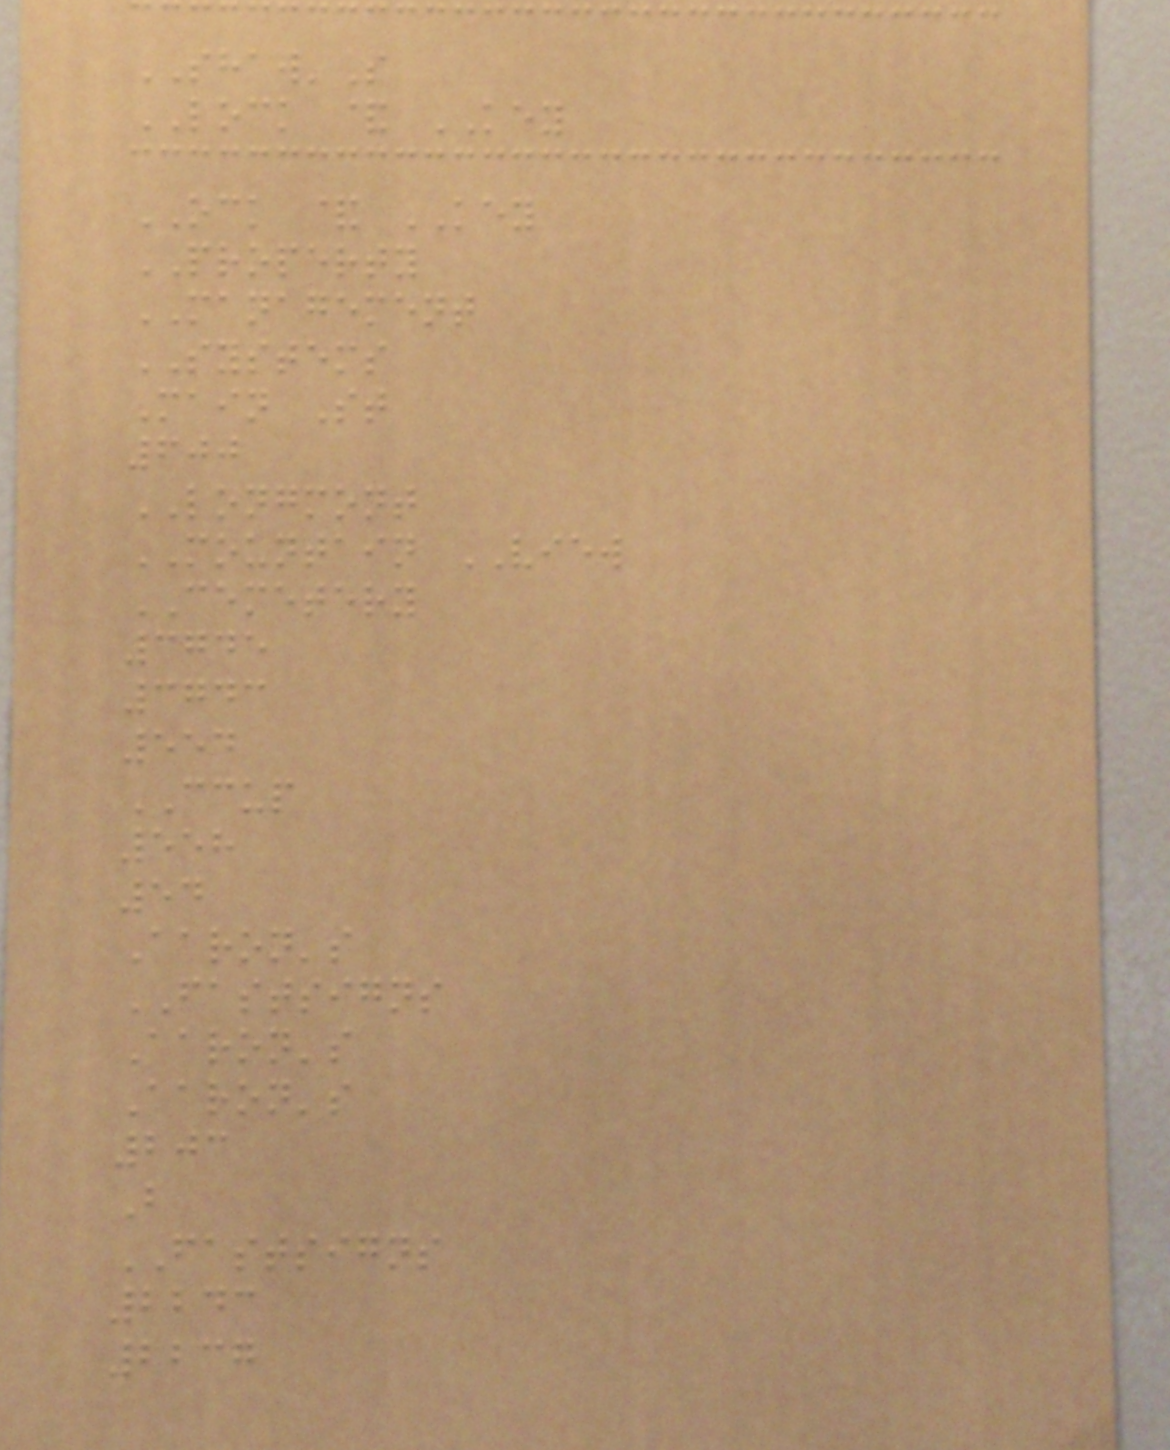SHAW'S
LOCK & KEY
OCK & KEY
PROPERTY
MANAGEMENT
SYSTEMS
Main St
600
LONGMONT
MOUNTAIN VIEW
CEMETERY
3745
3743
554
CCUP
558
54
Aaron's
FASTSIGNS
Aaron's
Aaron's
203
B
FASTSIGNS
2243
2237
